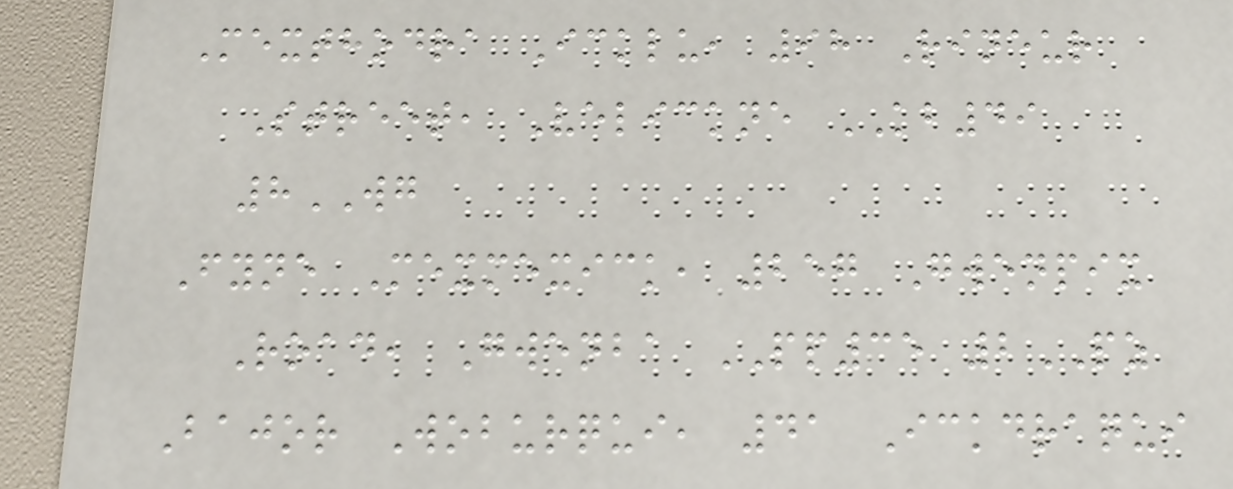Mexthodra Icklu, 98 Rineur
Street, Velickne KB49
8WG
Fyne Mexmexick, 257 Gwenpix
Road, Gwenba PP35 2PZ
Bajor Woburqui, 41 Ickdraqui
